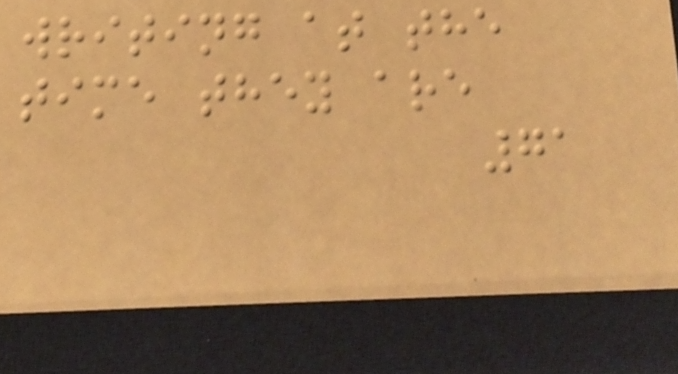writing at the
time they are
71
